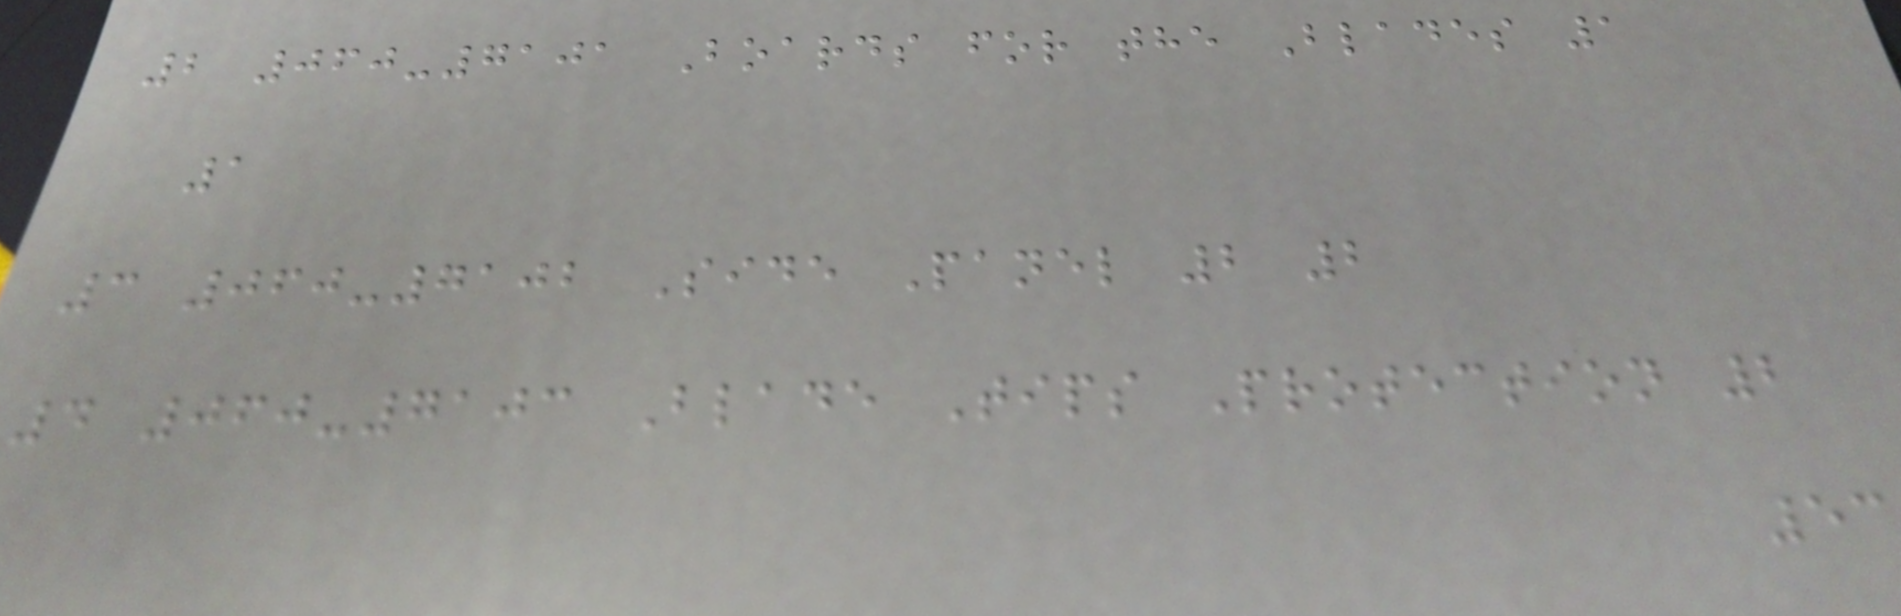2 060-7101 Boards for the Blades 1
1
3 060-7102 Side Panel 2 2
4 060-7103 Blade Tips Protection 2
53
